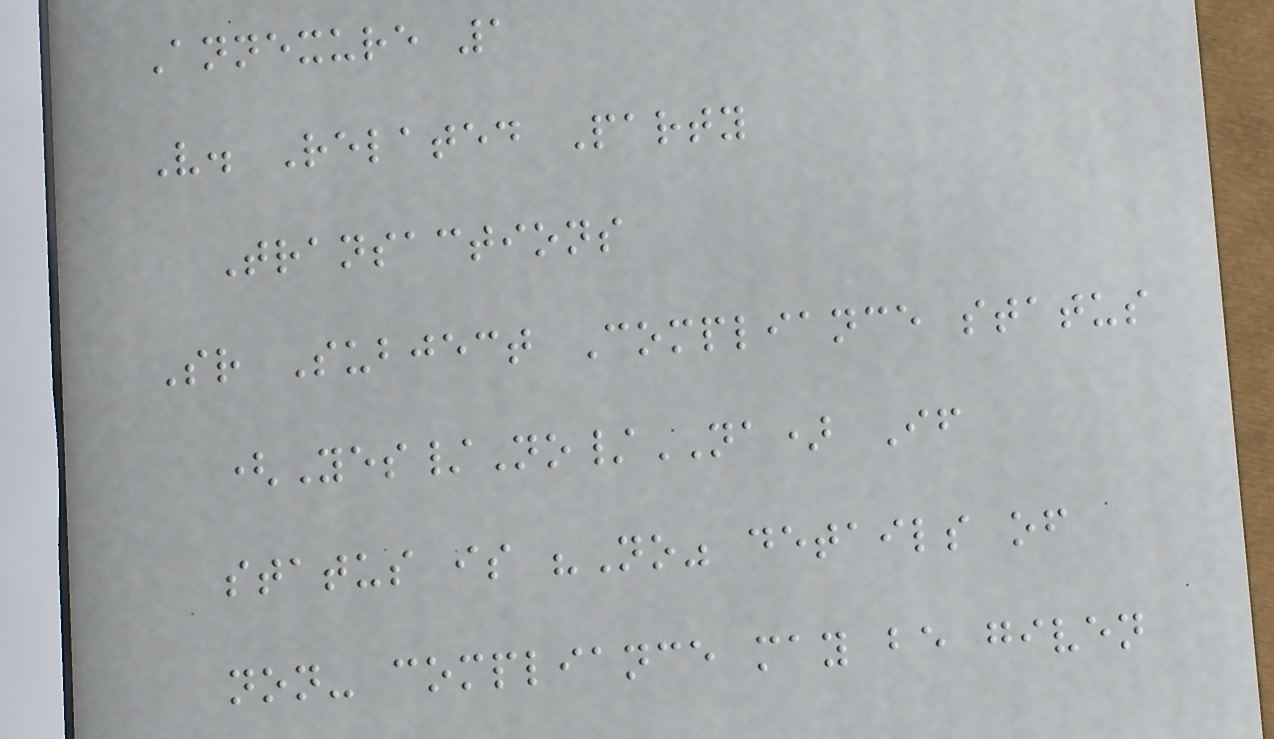Annexure 1
V. Related Party
Transactions
Sr Subject Compliance status
(Yes/No/NA) If
status is "No" details of
non- compliance may be given
